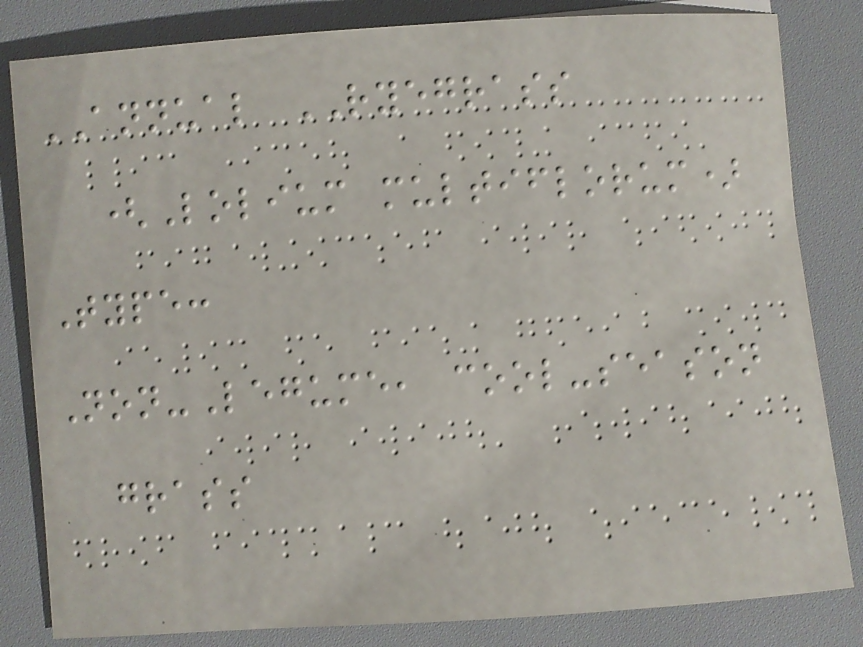ANNUAL RYEGRASS
(Lolium multiflorum)
Type:
Non-Legume, cool-season
grass
